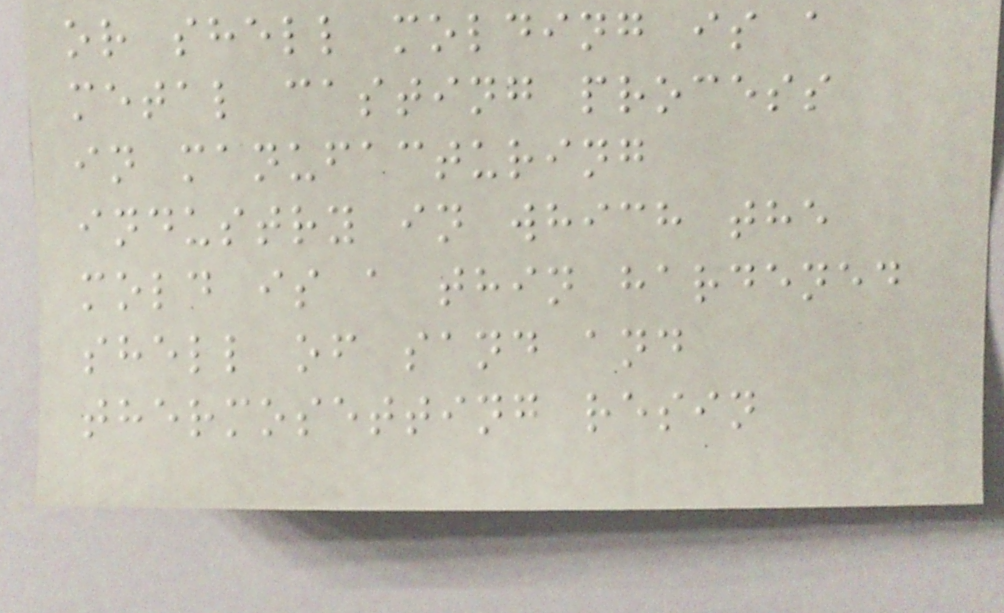or shell molding is a
metal casting process
in manufacturing
industry in which the
mold is a thin hardened
shell of sand and
thermosetting resin
